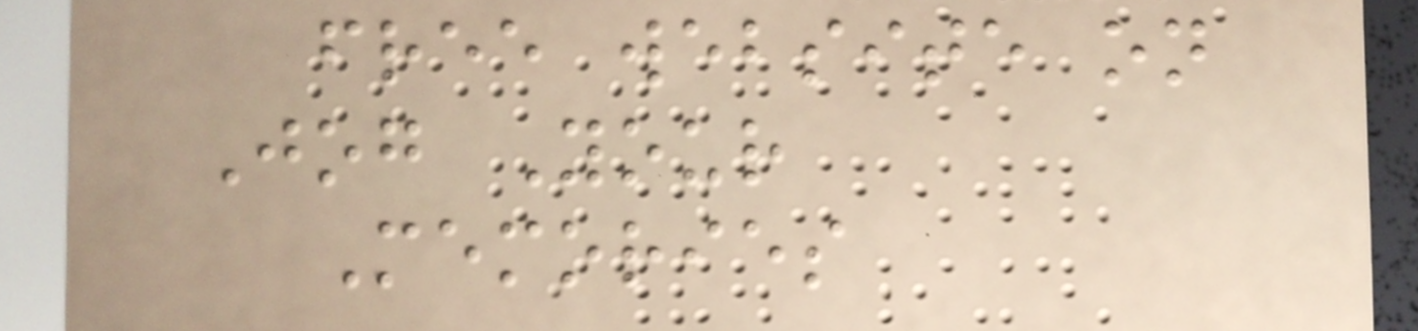free website on
Jog Your
Memories
